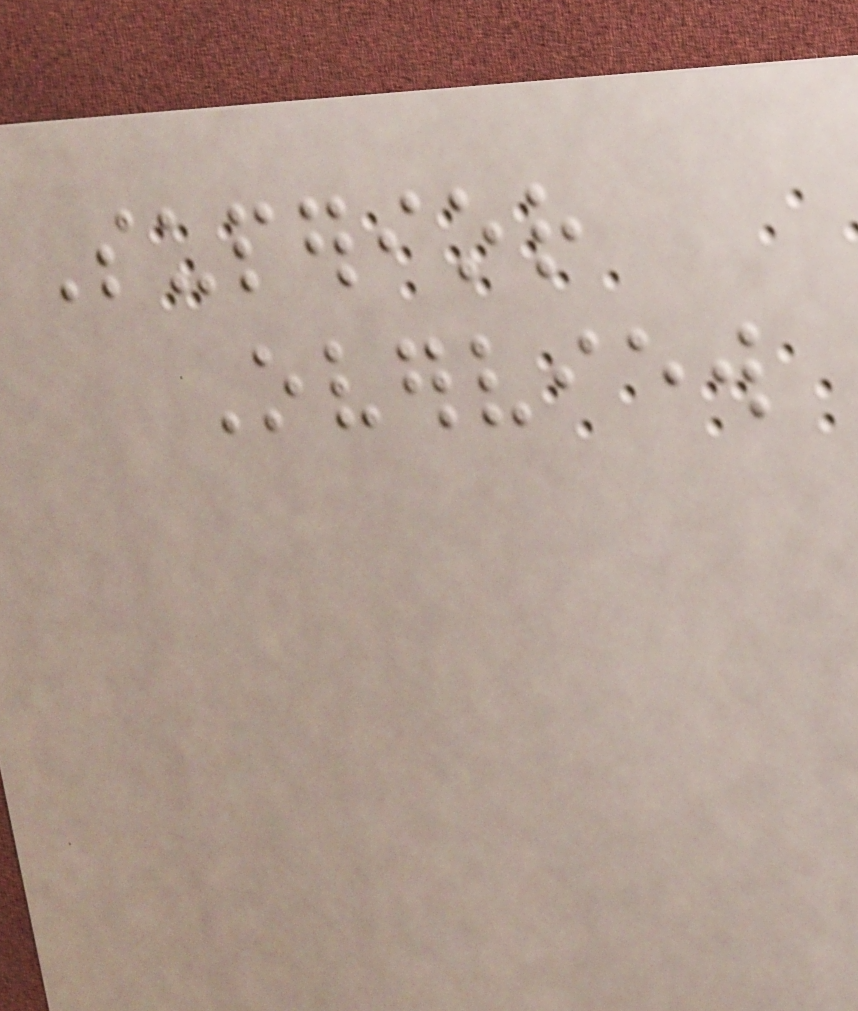Superior
Overview
